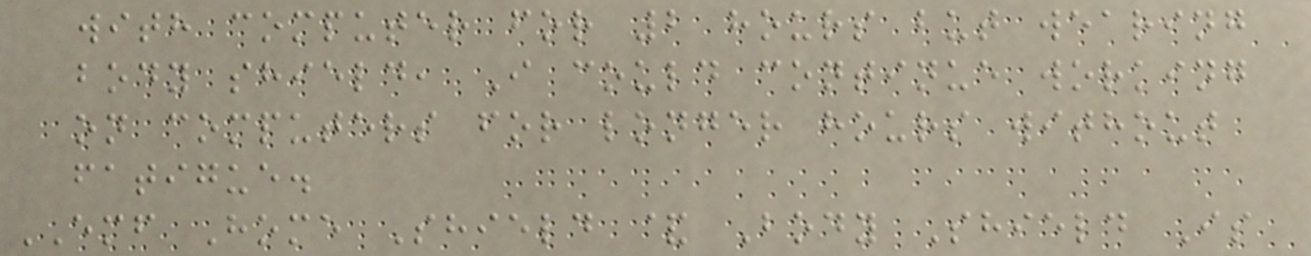with computer for 2 hours but wearing
body shield, I could continue working
on computers for longer hours without
fatigue.
EMF Home Shield & Body Shield Is
